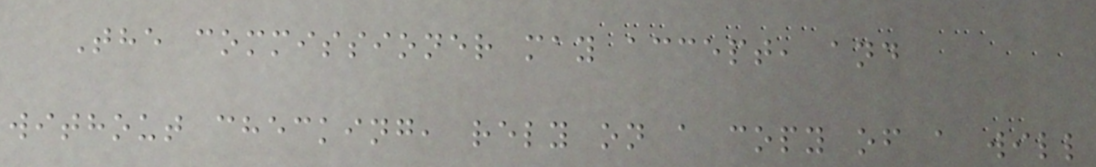The commissioner may accept, and
without checking, rely on a copy of a will
